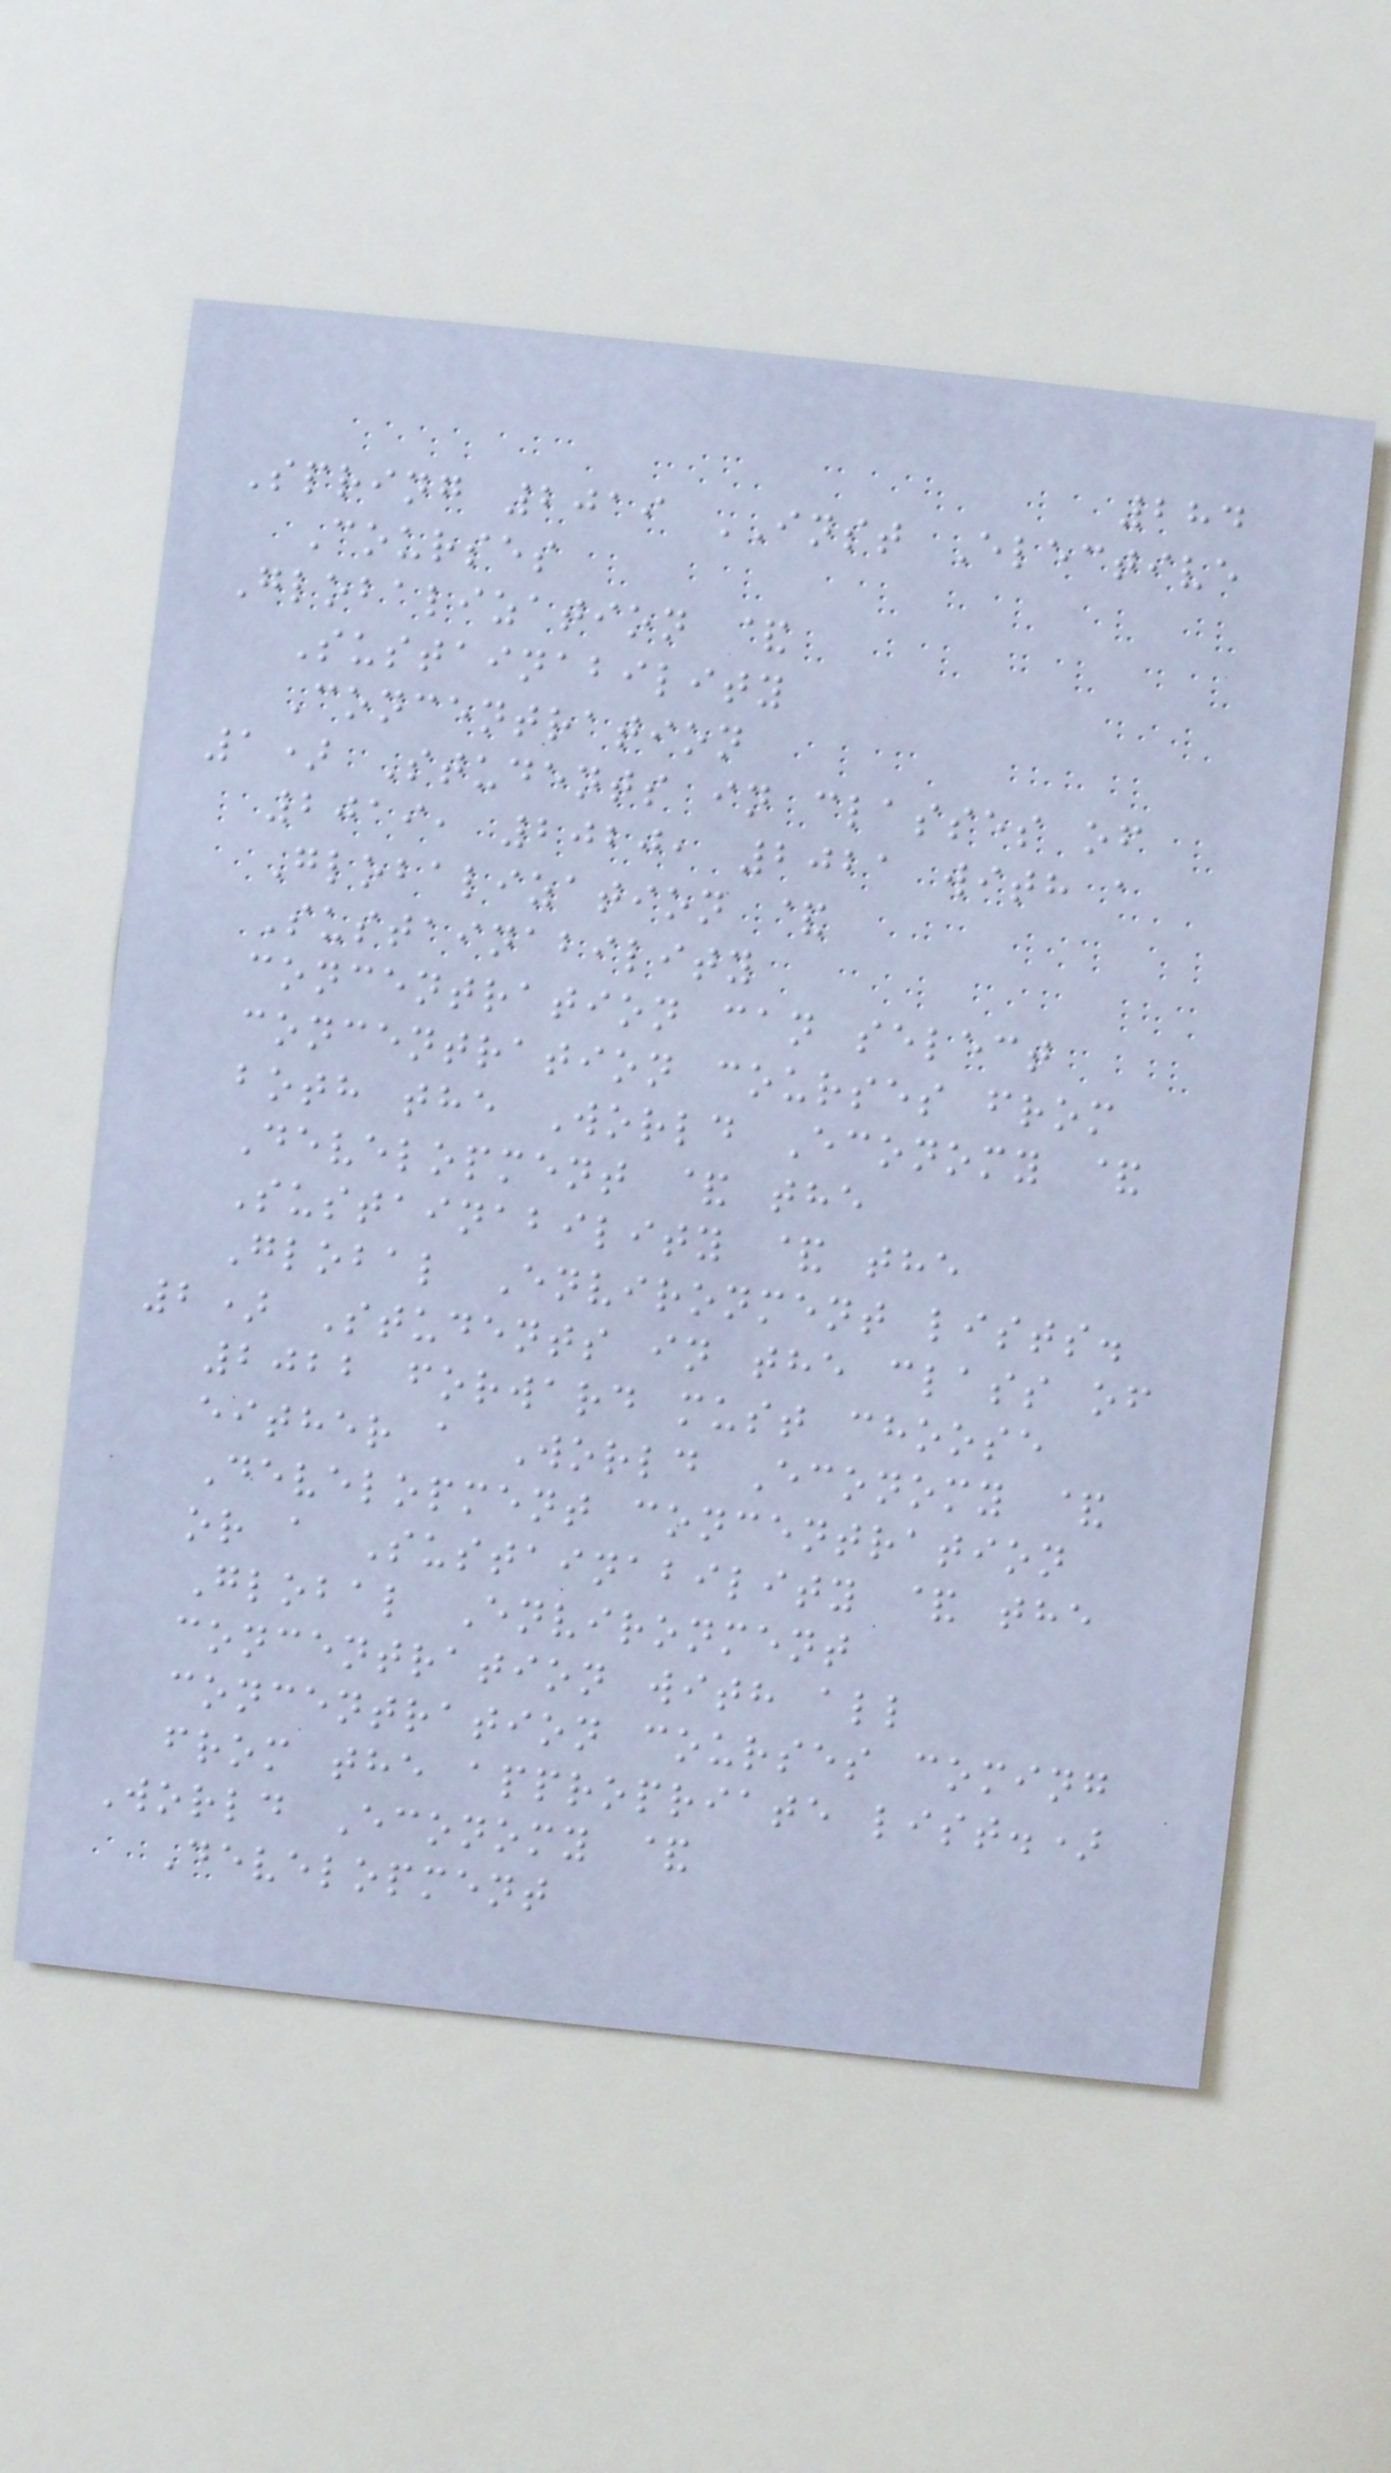284
Spring 2019 INST Elective
Courses
Globalization &
Sustainability
Concentration
1) Students in classes of
2019, 2020, 2021 with a
Globalization &
Sustainability
concentration can select
concentration courses from
both the World Economy &
Development & the
Sustainability & the
Global Environment lists.
2) Students in the class of
2022 forward must choose
either a World Economy &
Development concentration
or a Sustainability & the
Global Environment
concentration with all
concentration courses coming
from the appropriate list.)
World Economy &
Development
